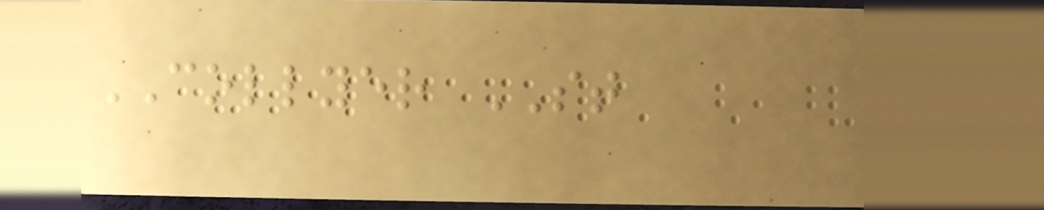COLLYER ST
